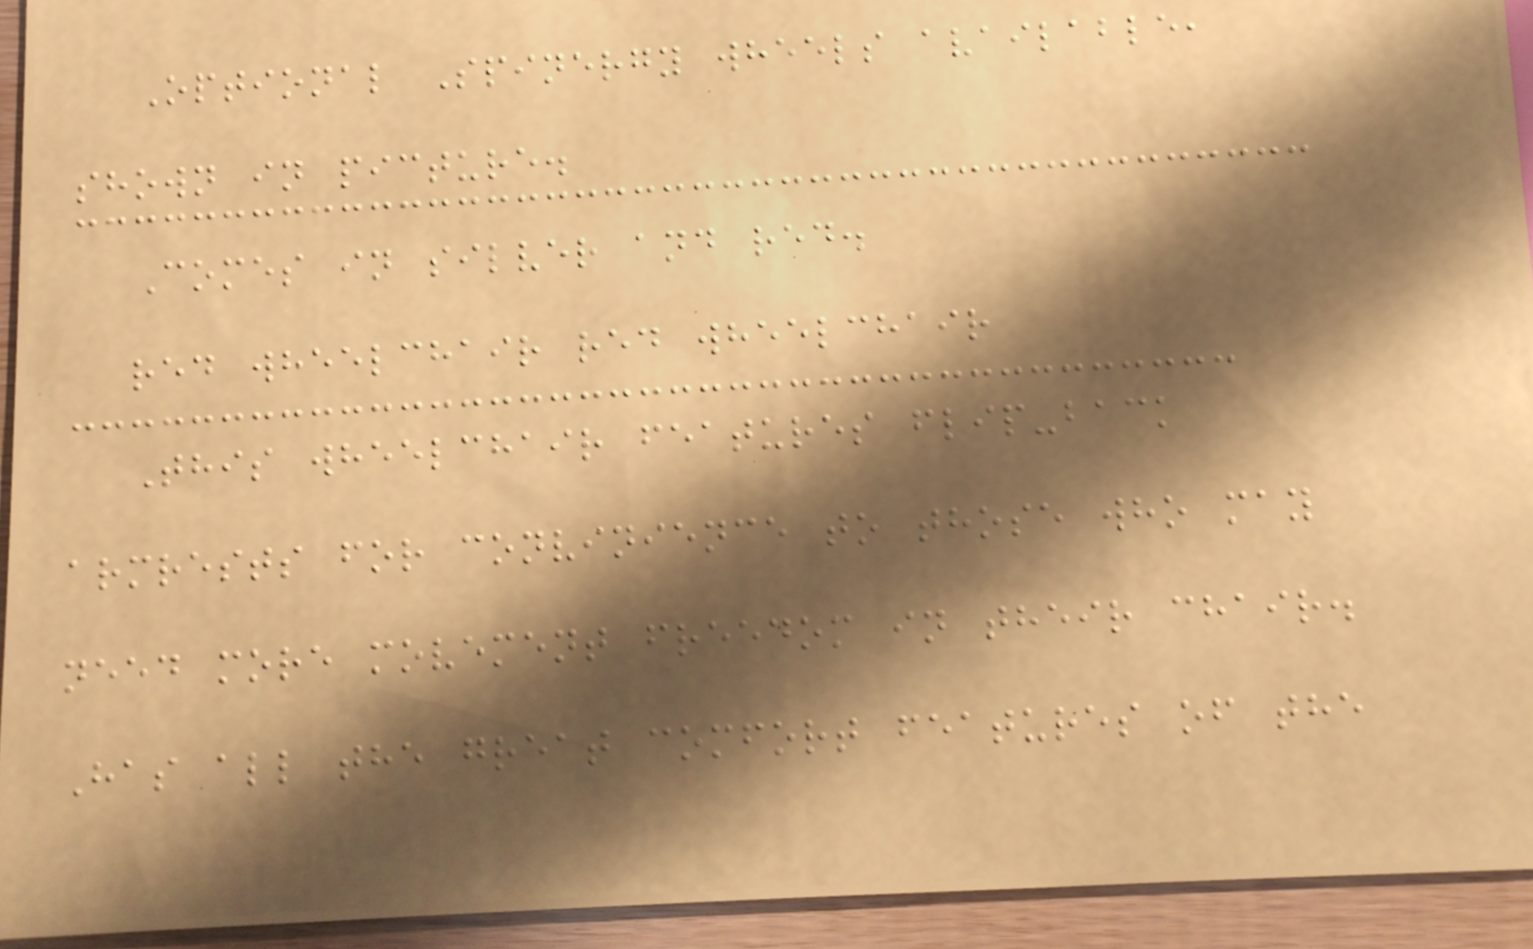Optional Spinergy wheels available,
shown in picture.
Comes in silver and red.
red wheelchair red wheelchair
This wheelchair features flip-back
armrests for convinience to those who may
need more movement freedom in their chair.
Has all the great comfort features of the
